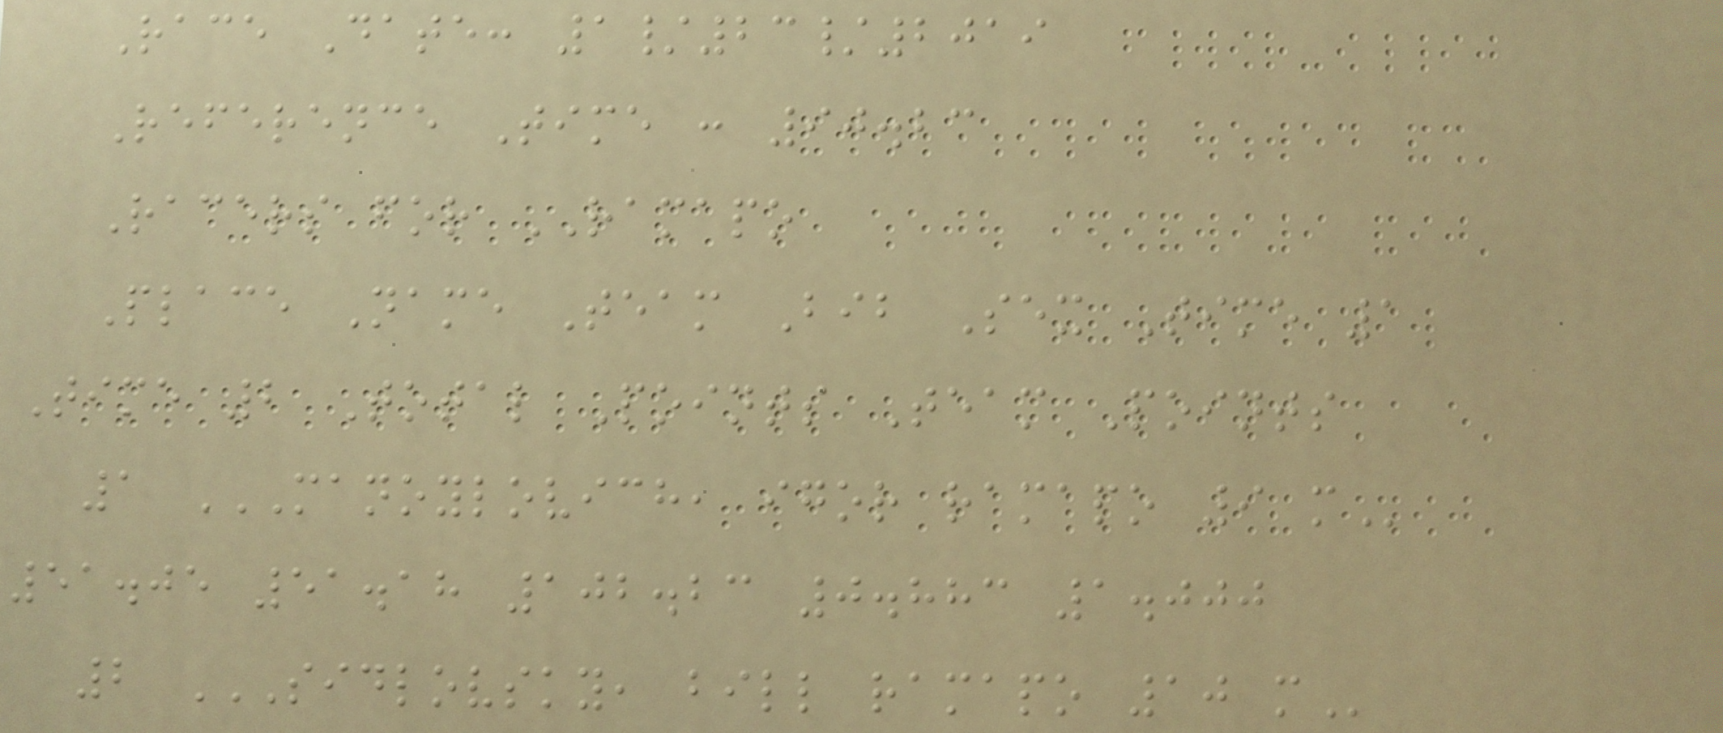Race Date: 1/23/2019
Reference Time : 90.23
Racers for RAMAPO
Place Name Team Bib Sex Time 1
Time 2 Total Points Team Points
1 MANOYLOVICH, IGOR RAMAPO 9 M
51.05 51.18 102.23 0.883 1.000
2 SIDLOVSKY, BILL RAMAPO 10 M
